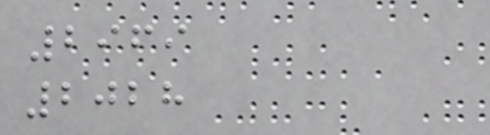2969
2028
